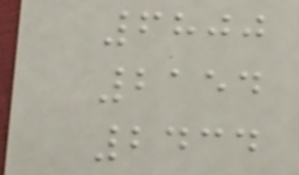6800
2154
2434
